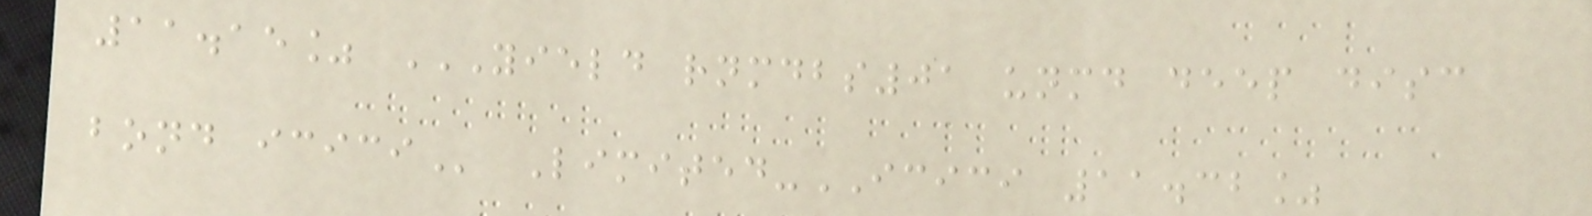11.15% YIELD RNMDBS01 UNMD DEEP DISC
BOND ICICI Limited-ICICI 11.32%
